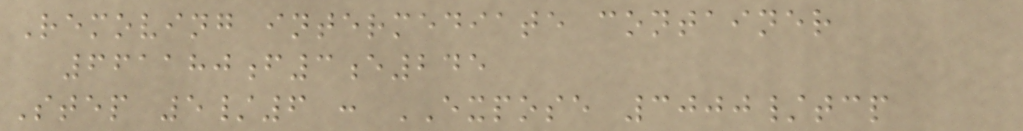Removing intermediate container
661180f3e245
Step 5/6 : EXPOSE 3000/tcp
